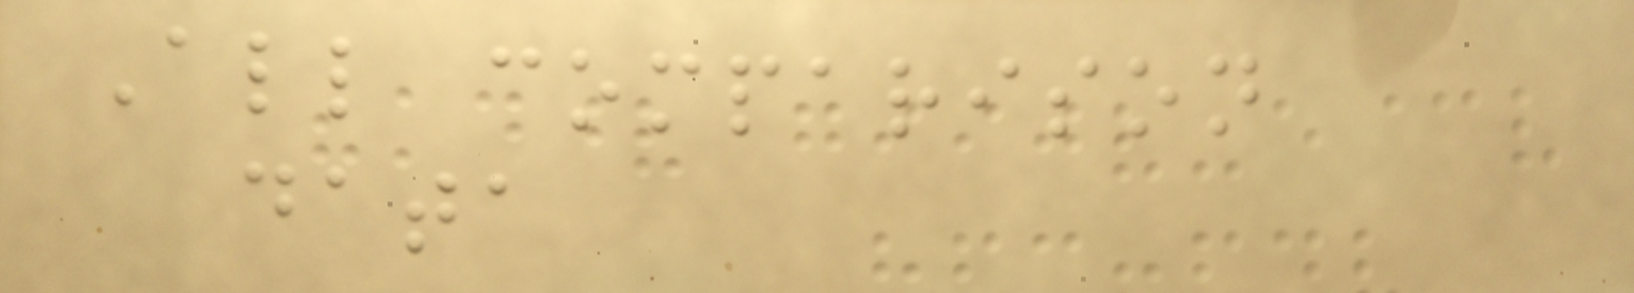All comparison
data
